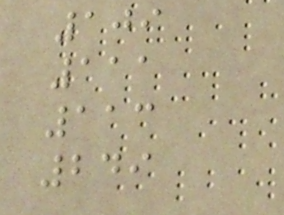109
111
113
249
